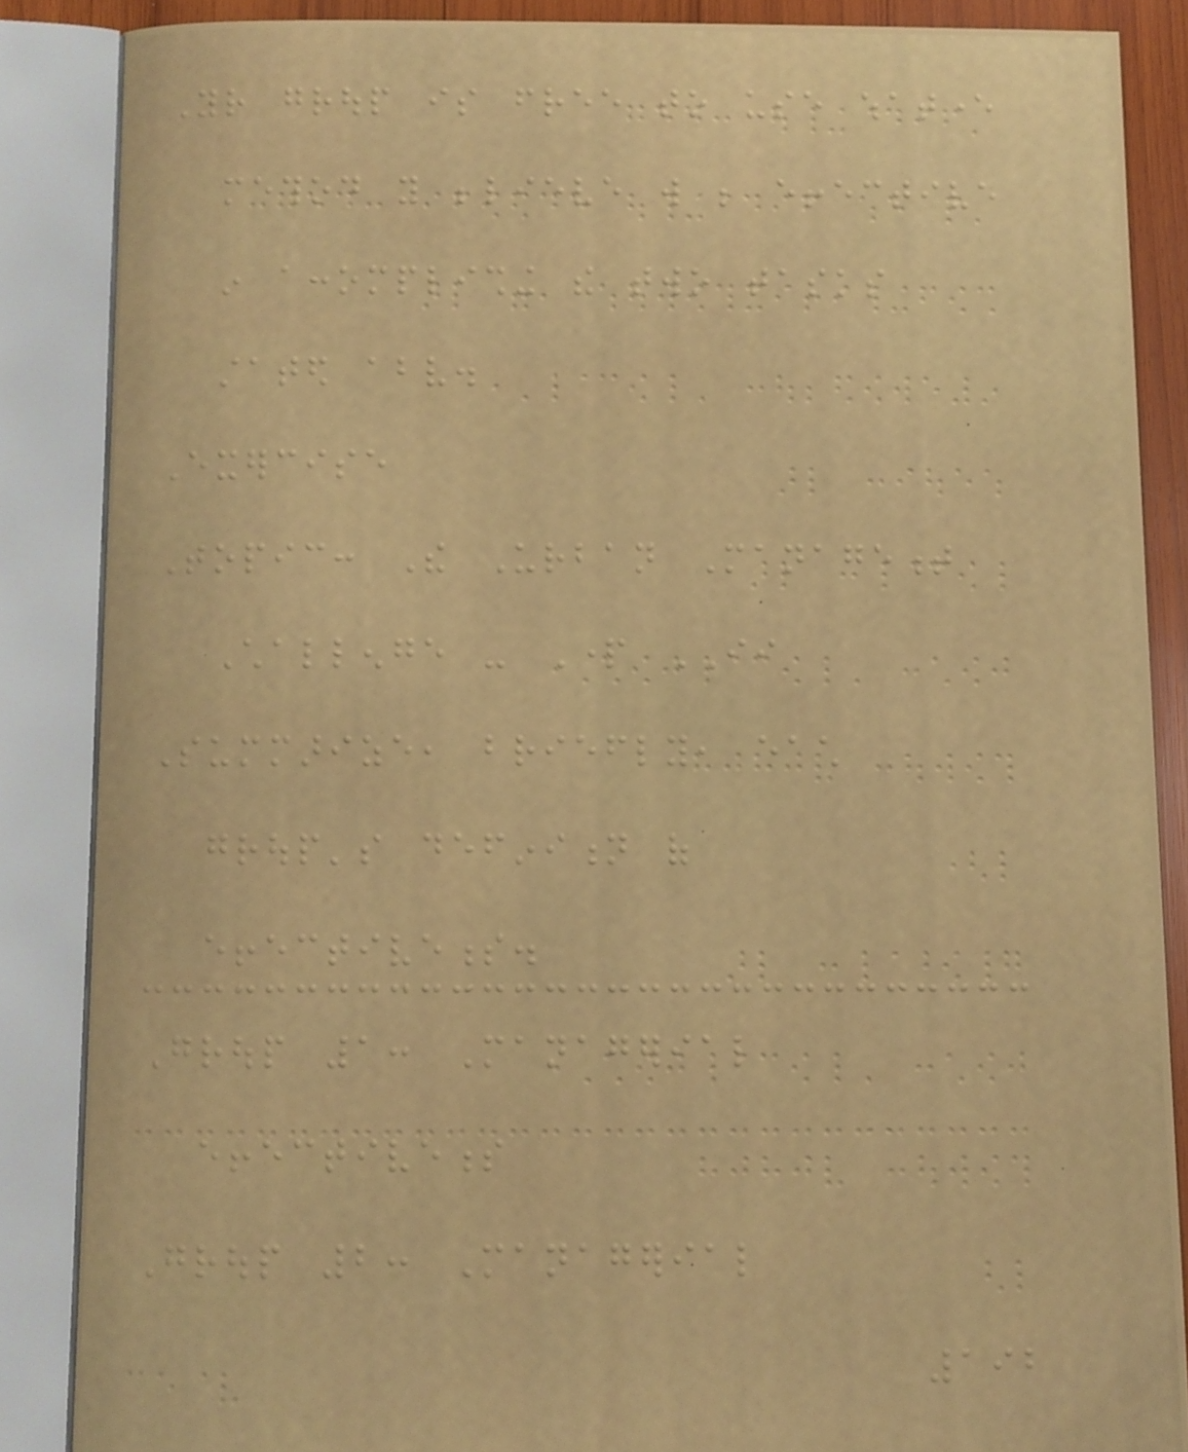Your group is free to use whatever
method you believe will be effective
in accomplishing the two tasks
stated above.
Exercise
Topic: The Urban Management
Challenge - Part II
Summarize, briefly, each
group's definition of
effectiveness.
Group 1: Managerial
effectiveness
Group 2: Managerial
192
